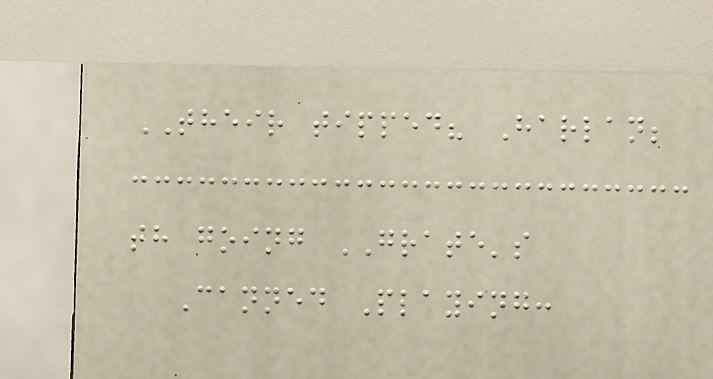THEIR tipped? Harlan;
th going GRATE's
Canned Playing:
